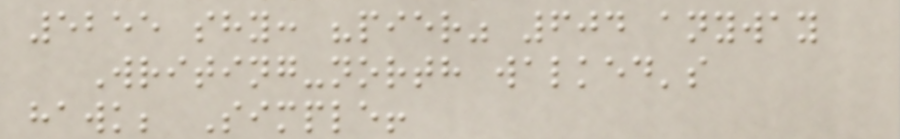5255 shy: "pier" 604 anyway
Writing-north walked's
hawk; Simple!
